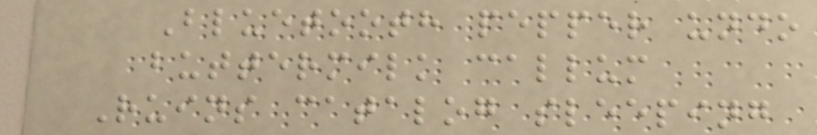Bluetooth pepper undo
buttermilk callum
Ruins catalog sleeping
